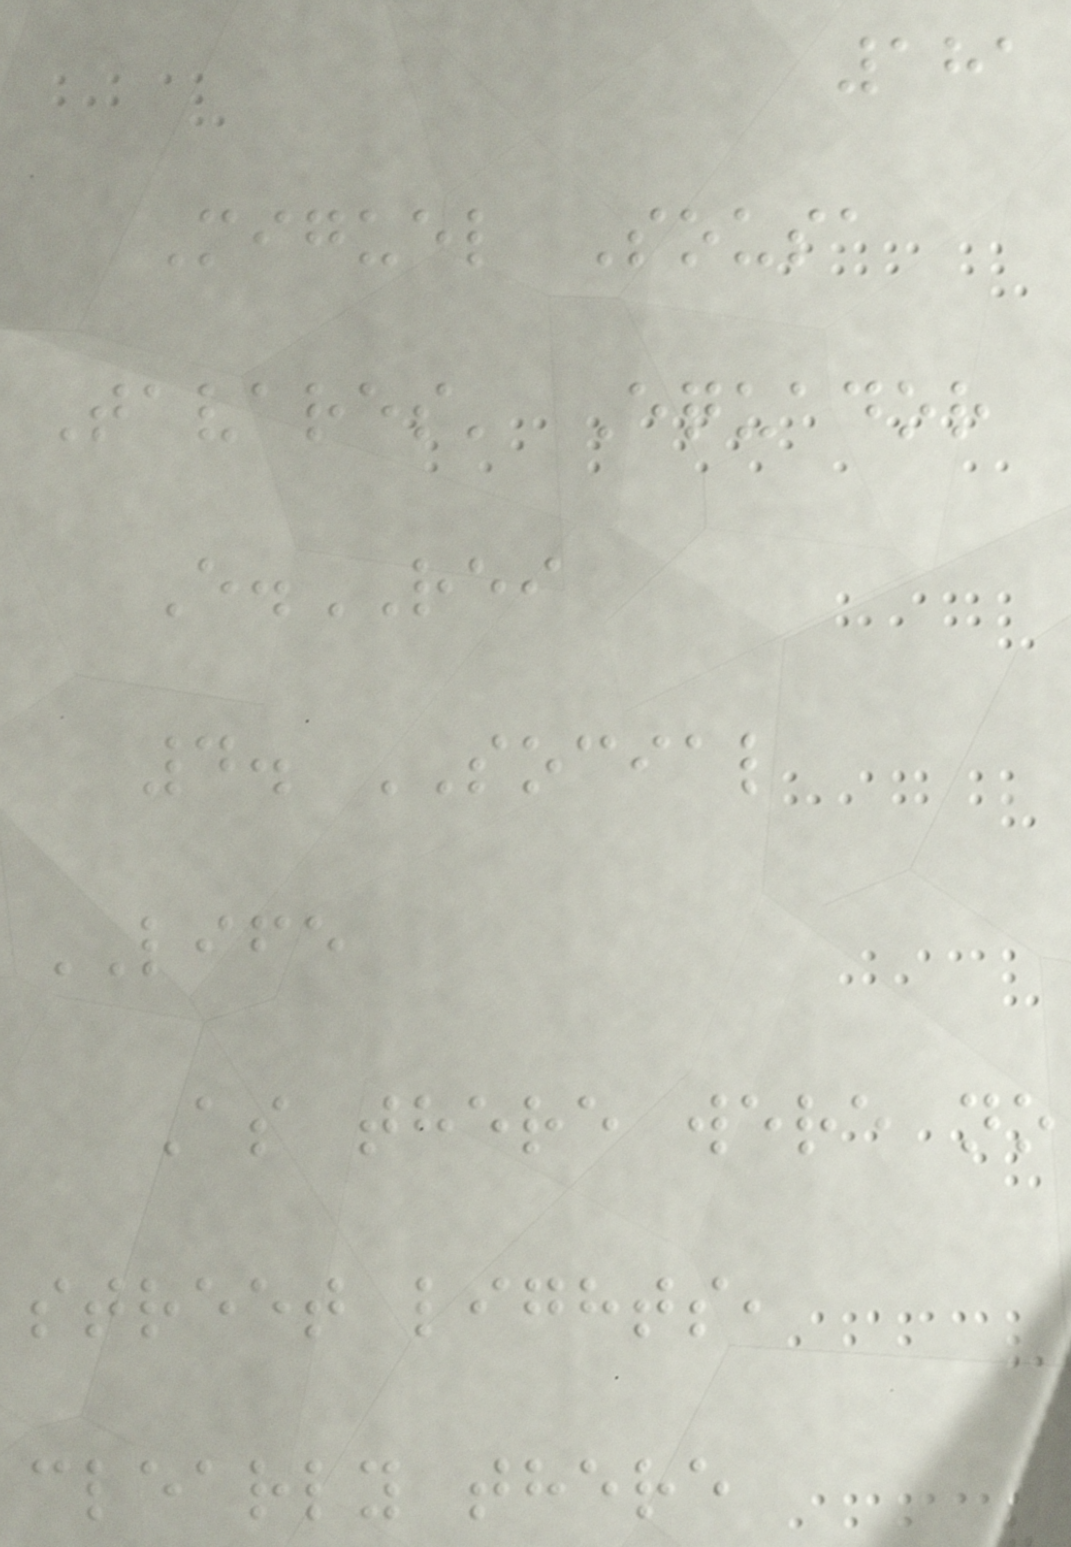181
Miguel Sousa
Tavares' Equador
E.REI
4. SOCIAL
LIFE
As there were no
street lights,
clearly there
